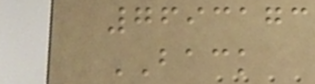7693173
BACK
